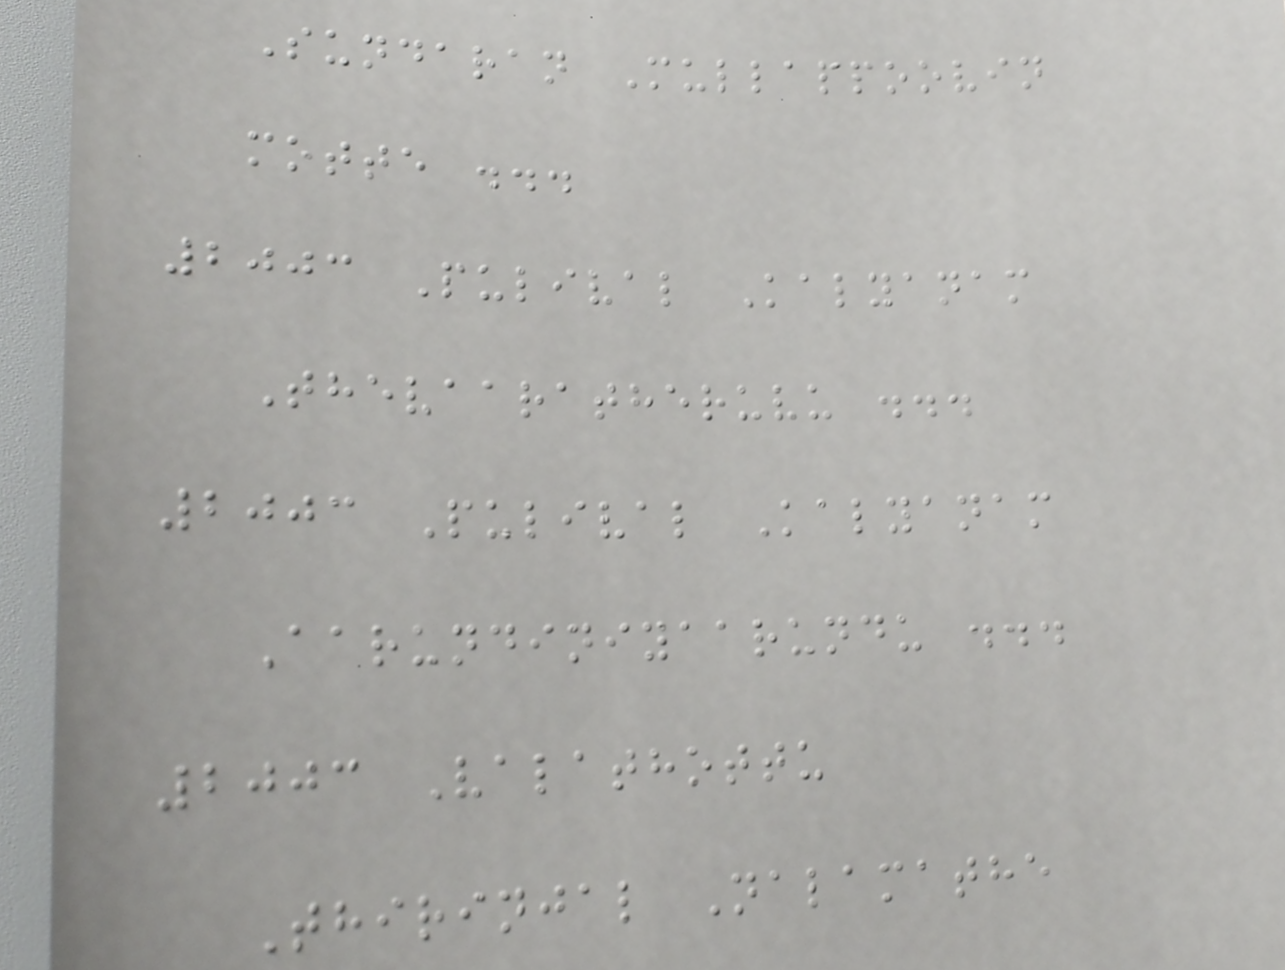Sundaran Mullappoovin
motte ...
2003 Pulival Kalyanam
Thevaaratheruvu ...
2003 Pulival Kalyanam
Aarundiniyaarundu ...
2003 Valathottu
Thirinjal Nalamathe
